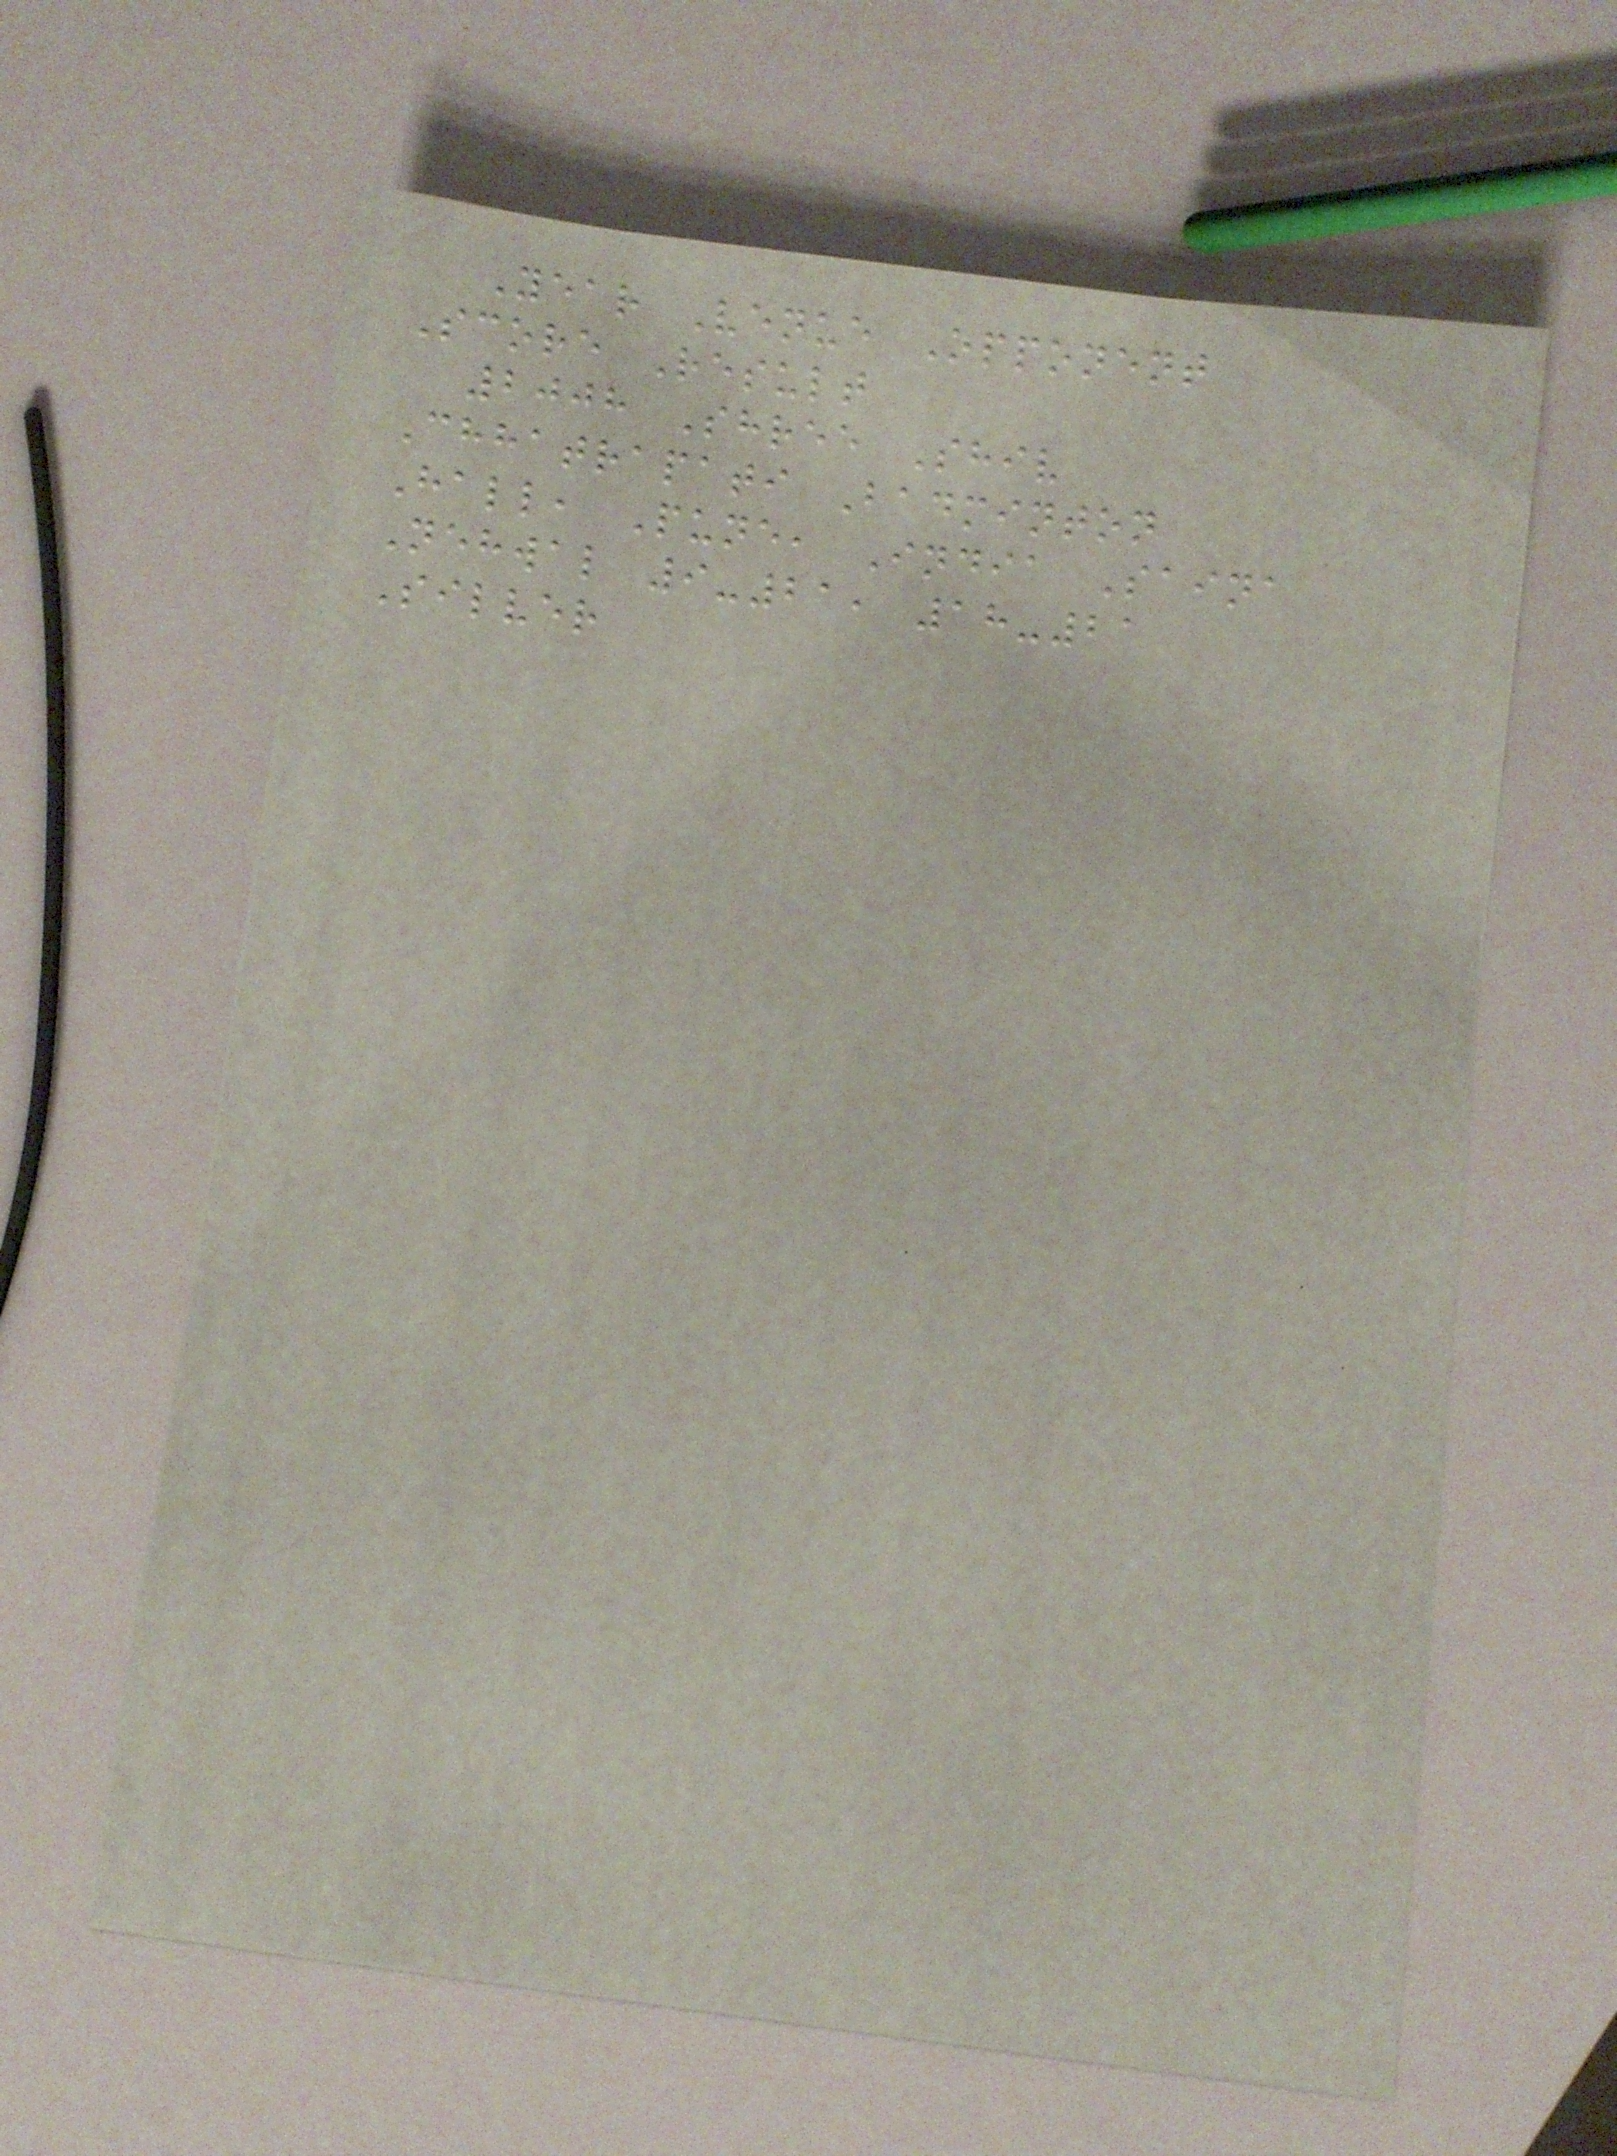Year Venue Opponent
Score Result
2008 Shree Shiv
Chhatrapati Badminton
Hall, Pune, India Saina
Nehwal 9-21, 18-21
Silver
